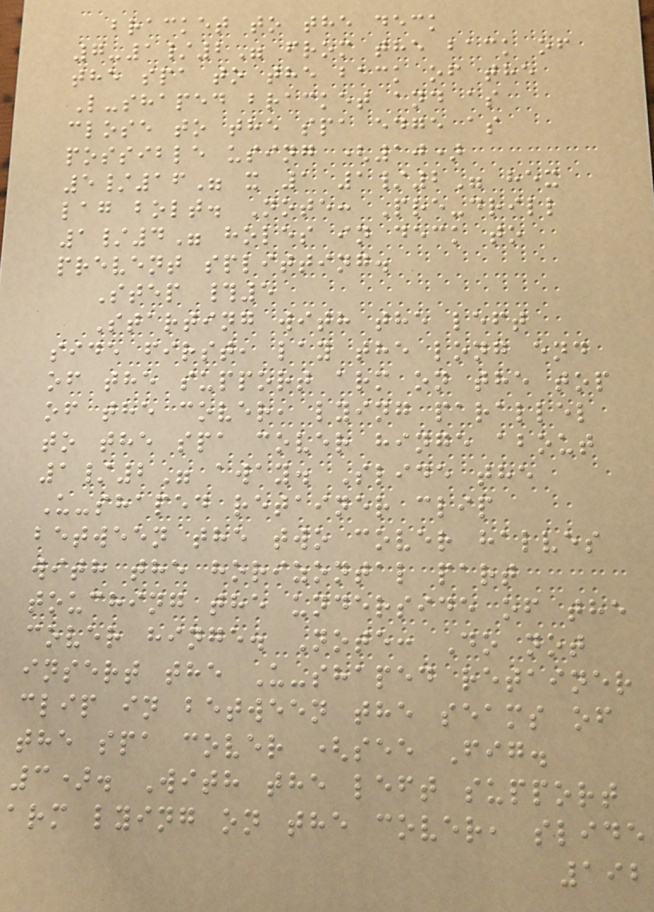bracket to the deck
7-1/2" from the back of
the spa to the back of the
L-shaped bracket and as
close to the spa edge as
possible using (10)
5/16" x 1 1/2" hex
lag bolt. Note: Pre-drill
1/4" holes in deck to
prevent splitting.
Step #5
Starting with the left
side first, lay the long end
of the support arm on the top
of the cover, lying parallel
to the spa cover hinge about
1/2" away. Slide the
U-shaped retainer clip
between the two cover halves
with the horizontal part
touching the underside of the
cover hinge. Note: Do not
insert the U-shaped retainer
clip in between the seams of
the spa cover (see Fig.
3). With the left support
arm lying on the cover, slide
192
